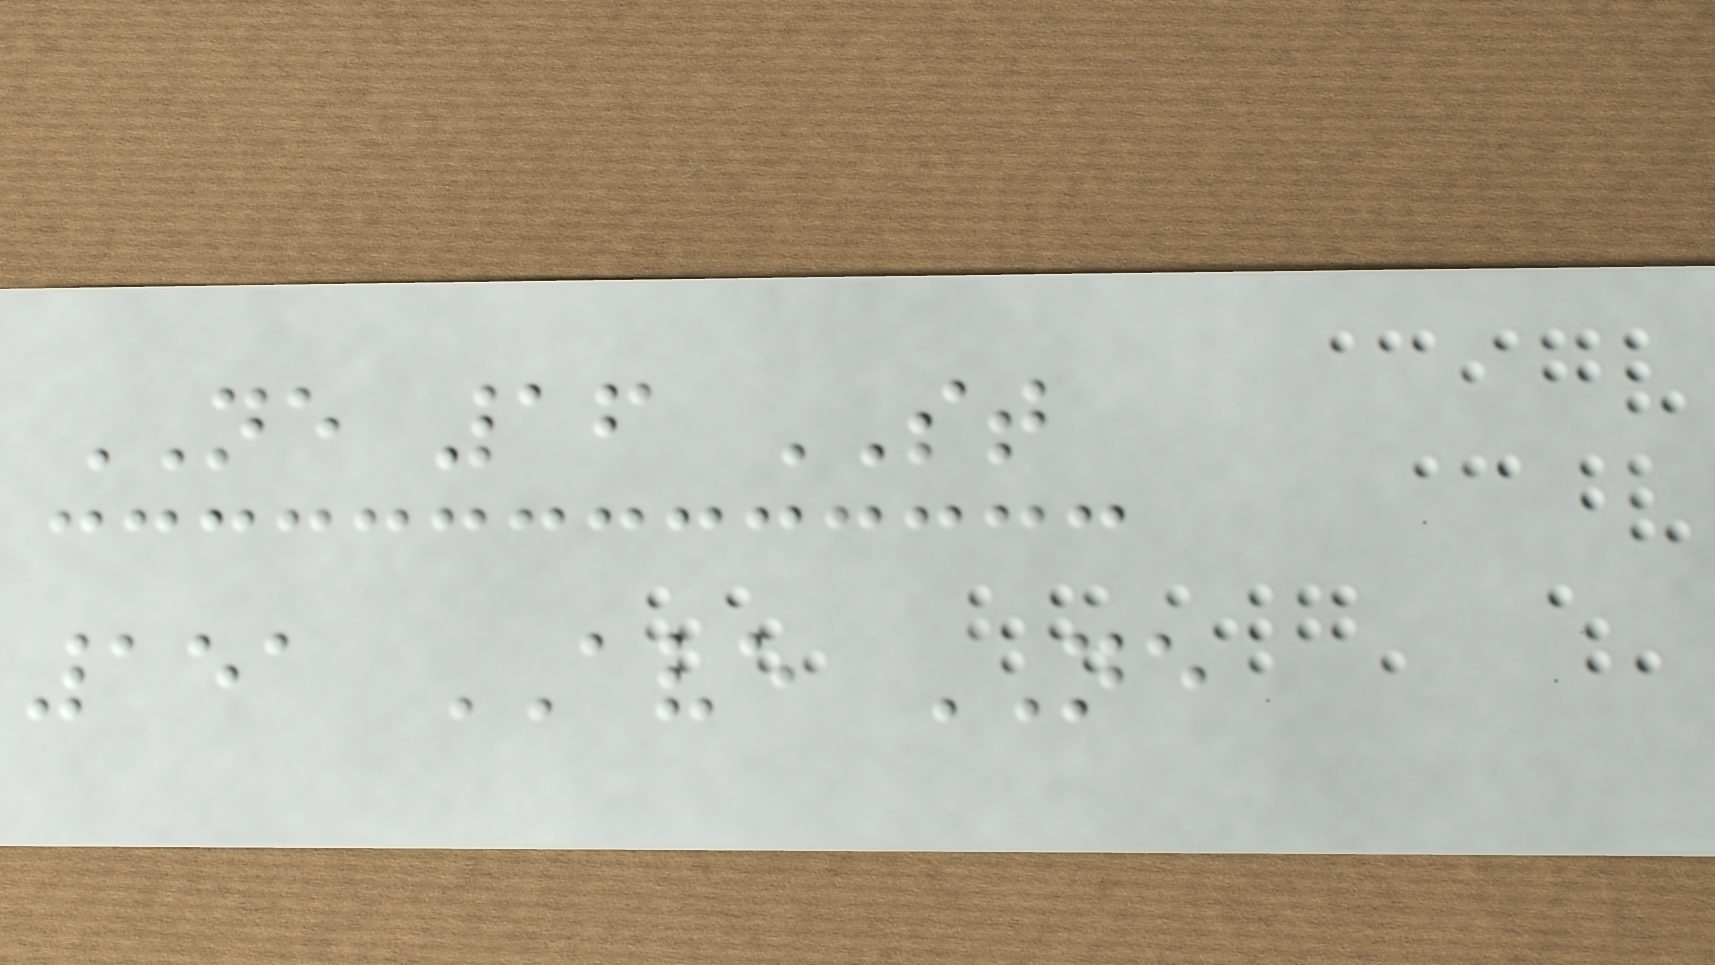NE 16 ST
151 AVE NE
